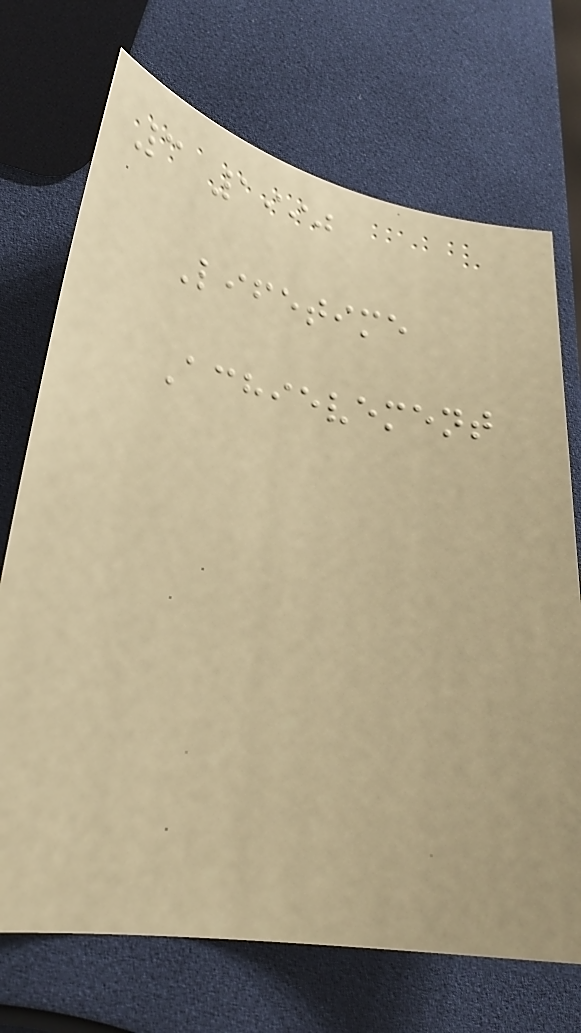3 1990
Lifetime
Achievement
